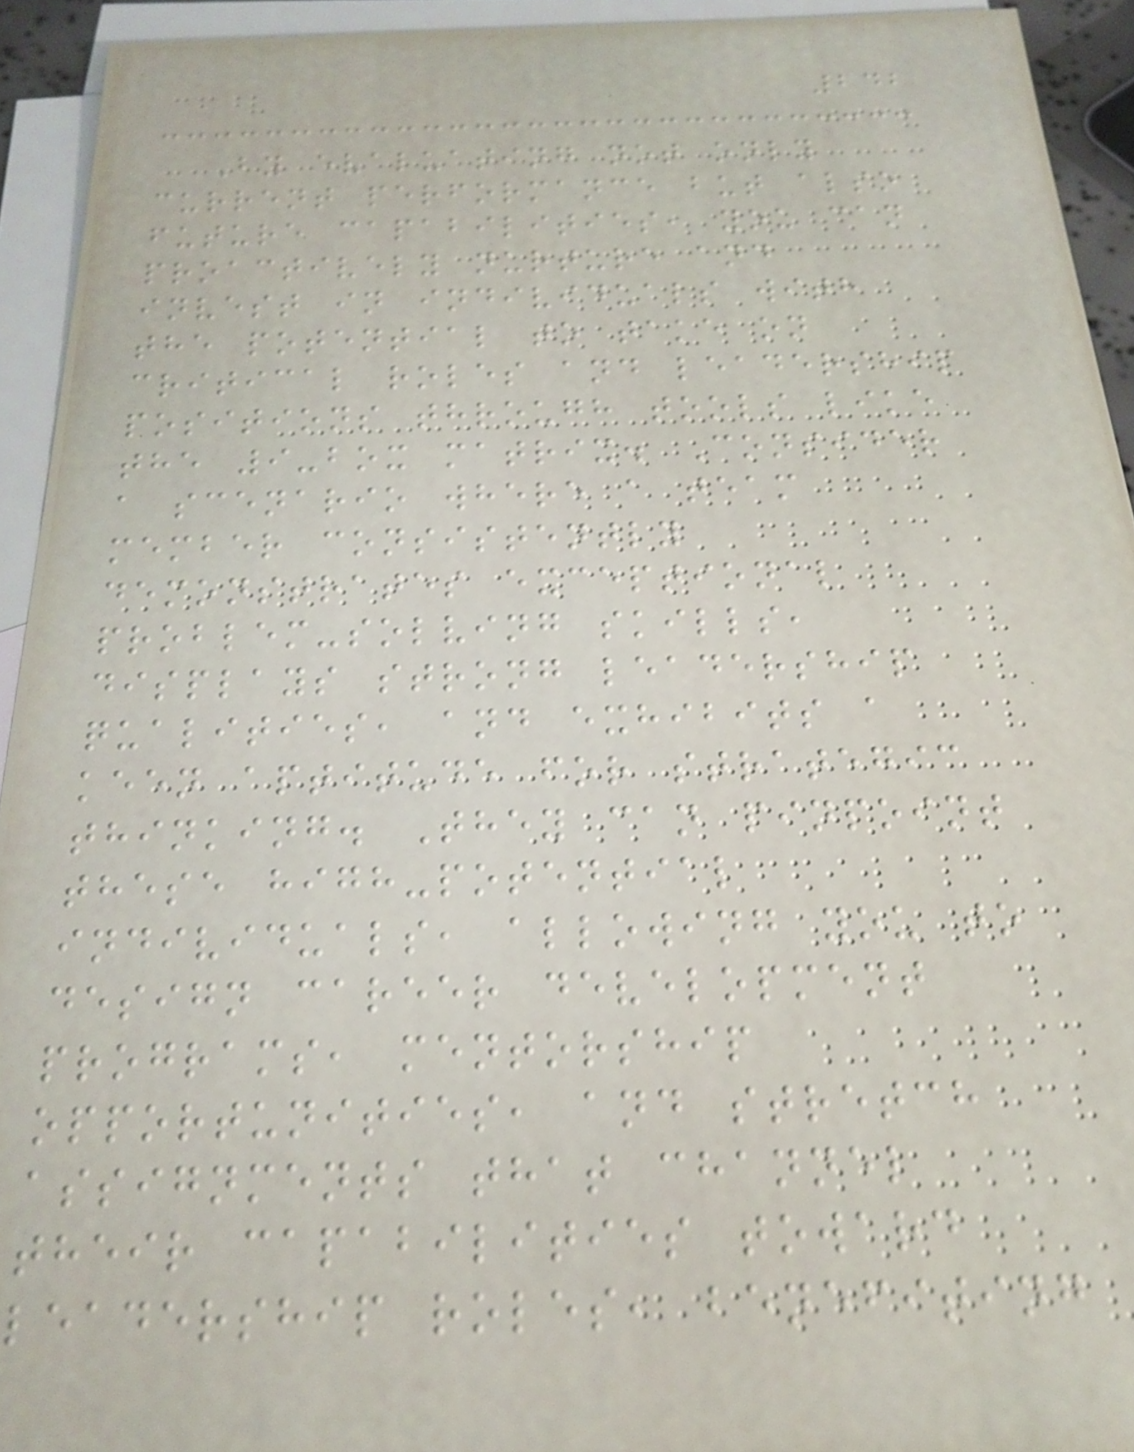242
By evaluating not only
current performance but also
future capabilities, you can
proactively nurture and
invest in individuals with
the potential to take on
critical roles and leadership
positions through tools like
the 9-box matrix. Consider
a scenario where a team
member consistently
demonstrates exceptional
problem-solving skills,
displays strong leadership
qualities, and exhibits a
keen aptitude for strategic
thinking. They can pinpoint
these high-potential
individuals, allowing you to
design career development
programs, mentorship
opportunities, and stretch
assignments that channel
their capabilities toward
leadership roles, benefiting
